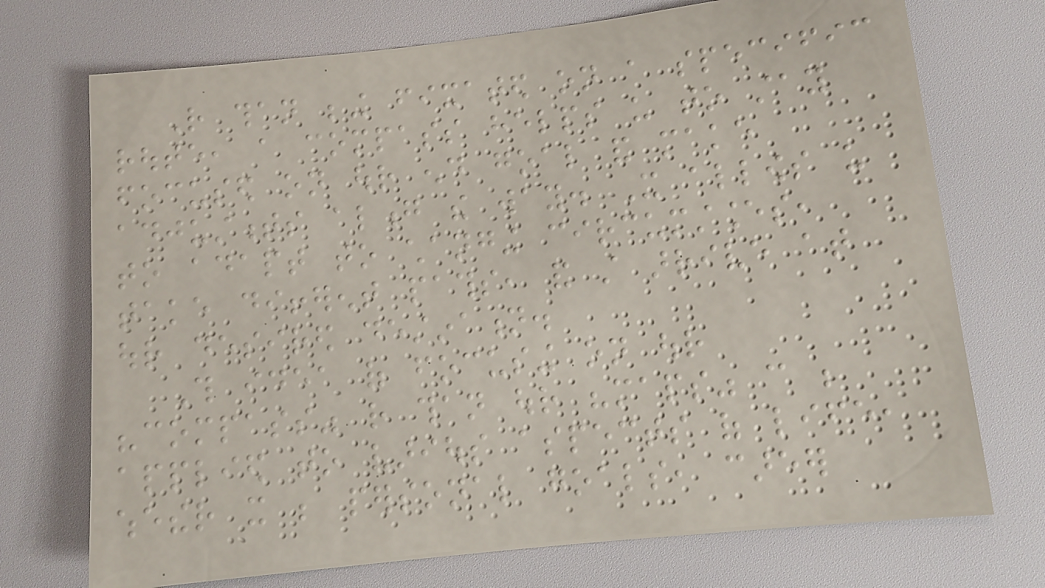Rather than being fixated on a specific
route, a compass helps us to stay
focused on our end goal and make
adjustments along the way. It allows us
to adapt to changing circumstances,
take different paths, and still arrive at
our desired destination.
This idea of focusing on our
"compass" rather than our "maps" can be
applied to various aspects of life,
whether it be personal goals, career
